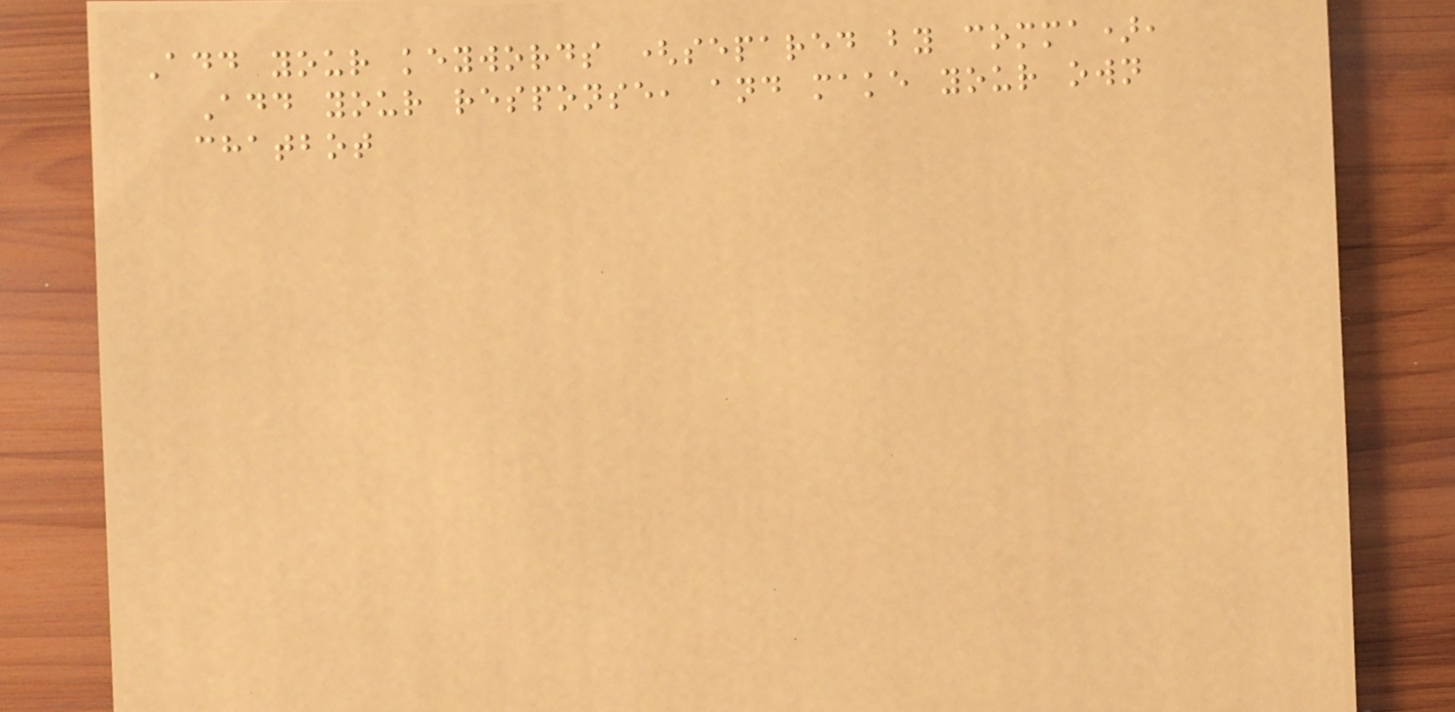Add your keywords (separed by comma),
Add your response, and make your own
chatbot
